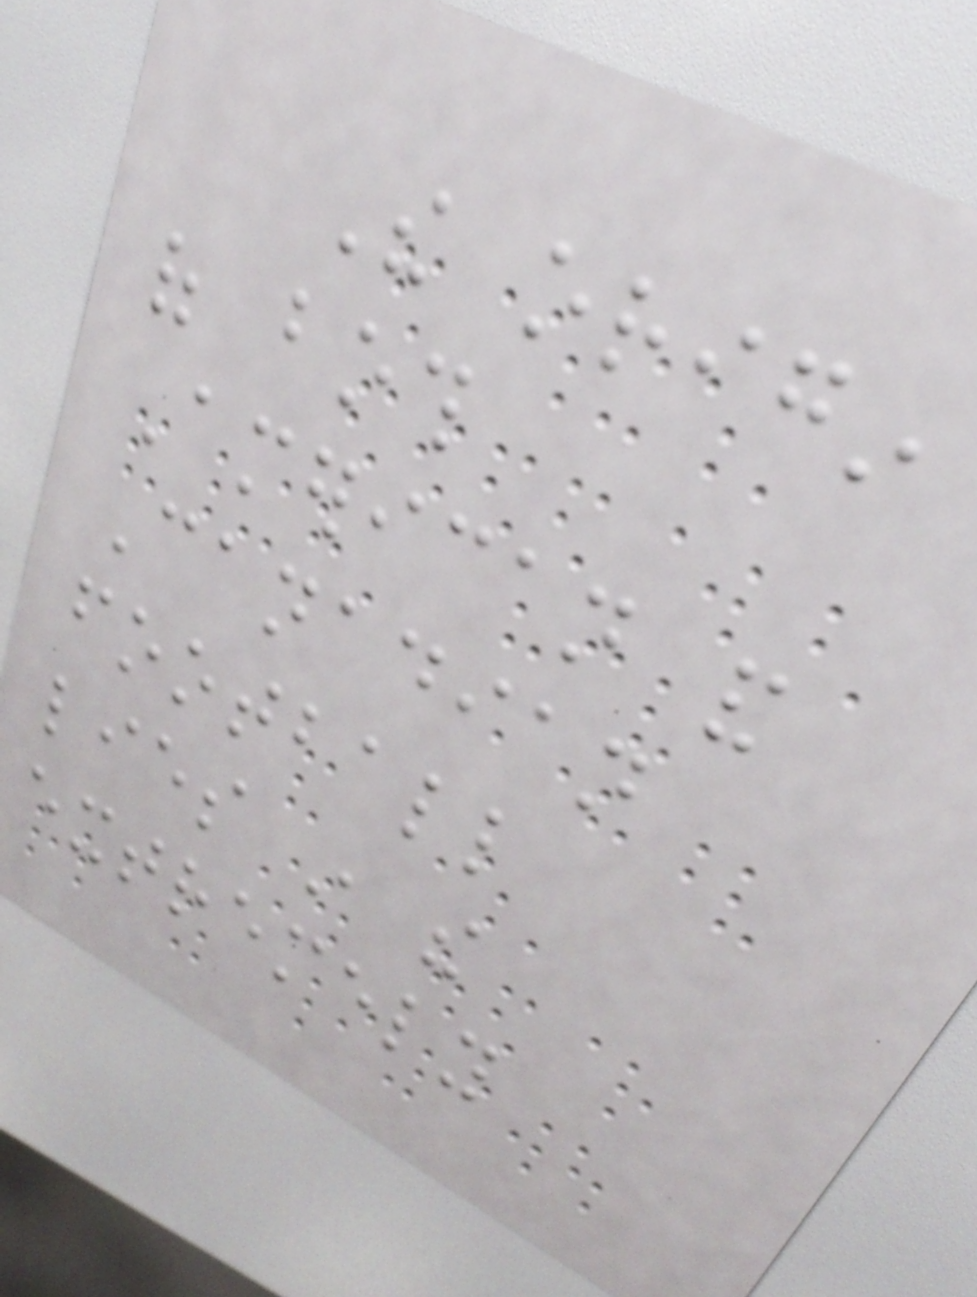The origin
of both
American and
Canadian
football
lies in the
extremely
